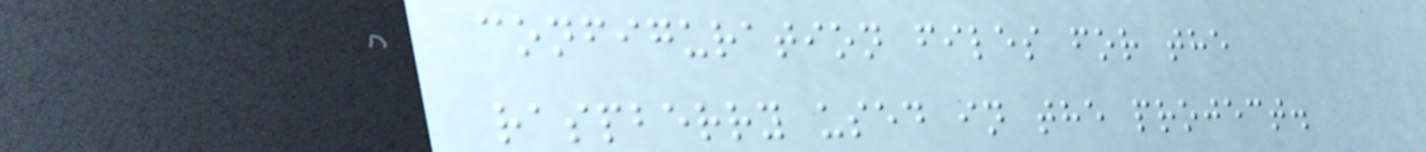configuration files for the
raspberry used in the project.
